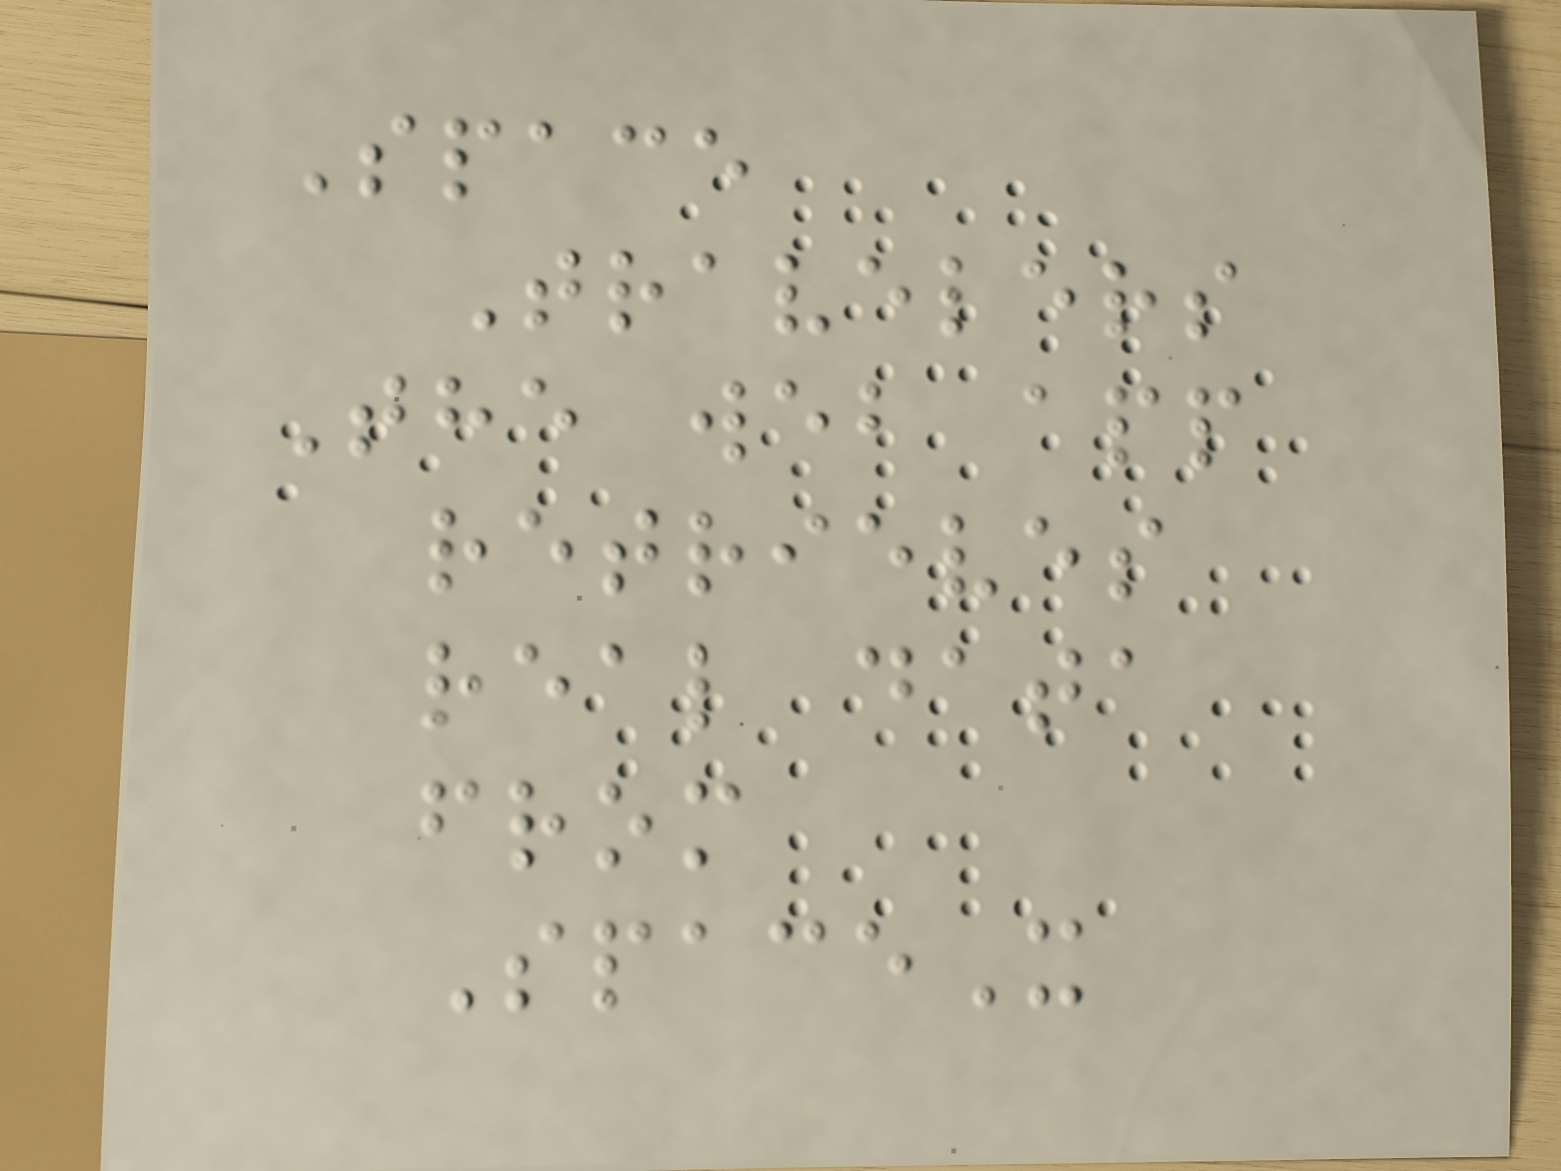Space
Travelers
The web app
retrieves
real data
from
SpaceX
